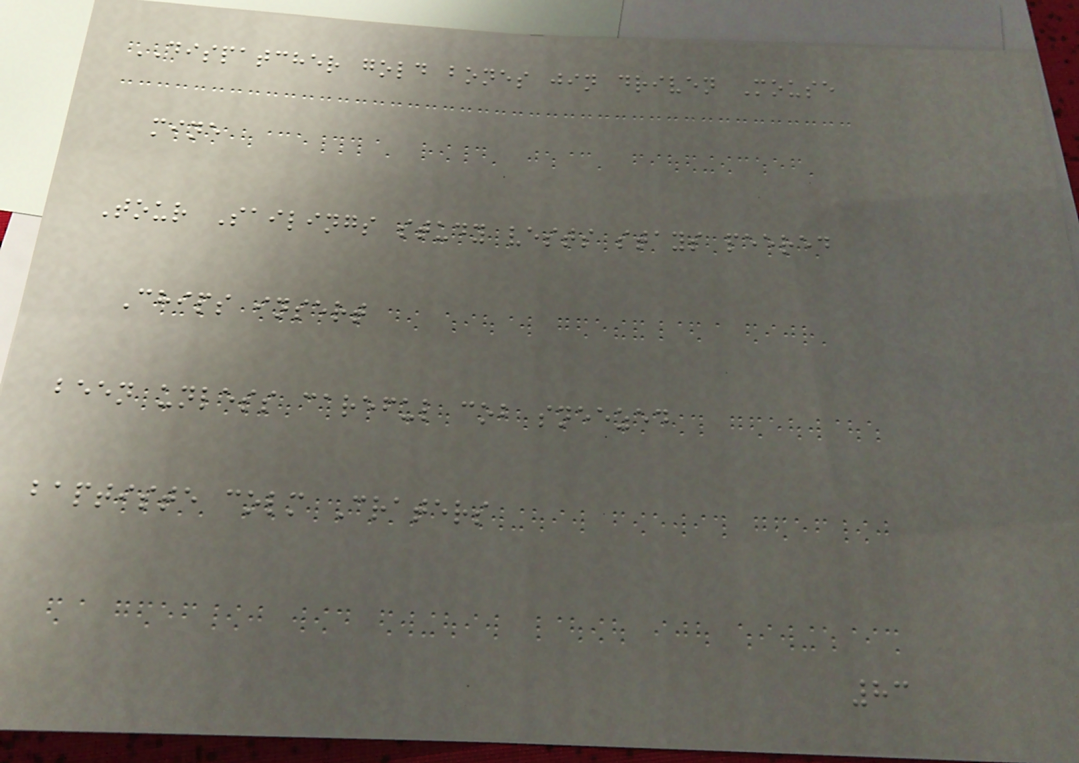DISPATCHER gold bones jin driven Mouse
mine
Tour Sailings study vests stays peered
Chips insert
been unless careful cob sneezed
baptiste colm Craters
83
